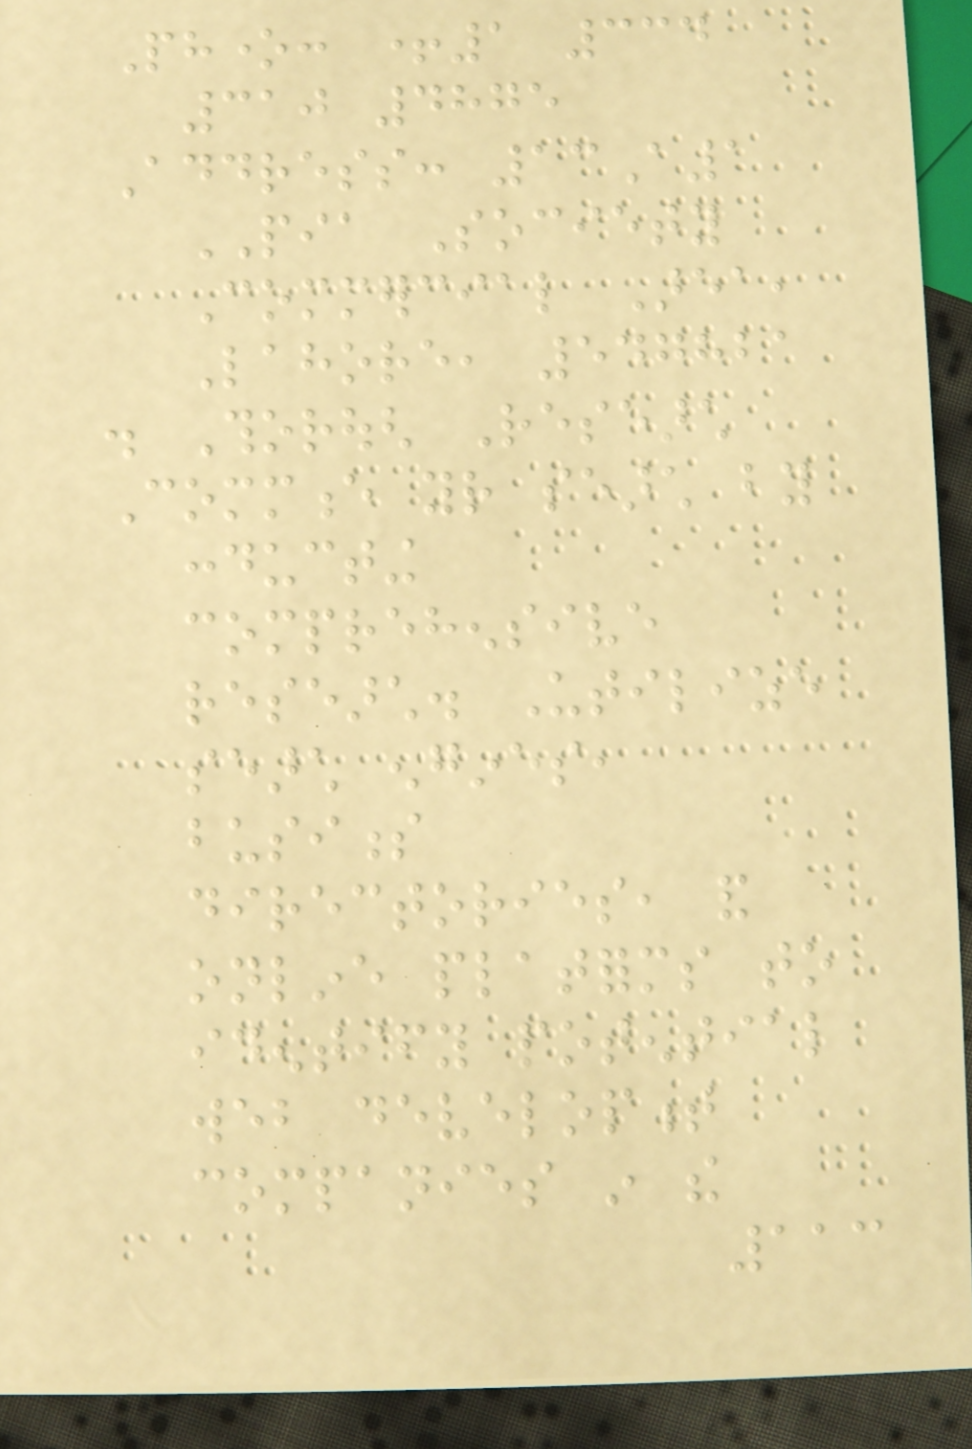Phone: +1 334
310 4875
Address: 13A1
PIA Society
Commercial Area,
Lahore, 547821
. Thorough Research
Commence your search by
conducting
comprehensive
research. Utilize
search engines,
business
directories, and
online platforms to
identify potential
web development
companies in the
113
